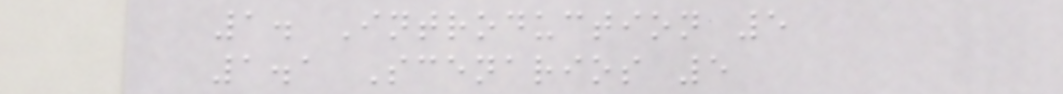1. Introduction 5
1.1 Scenarios 5
